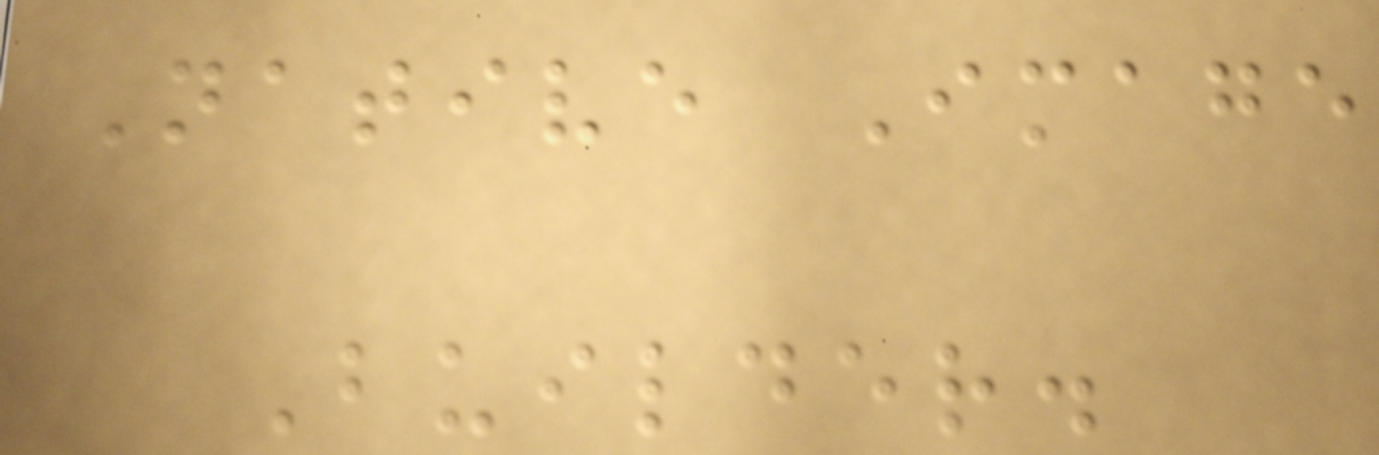Native Image
Builder.
